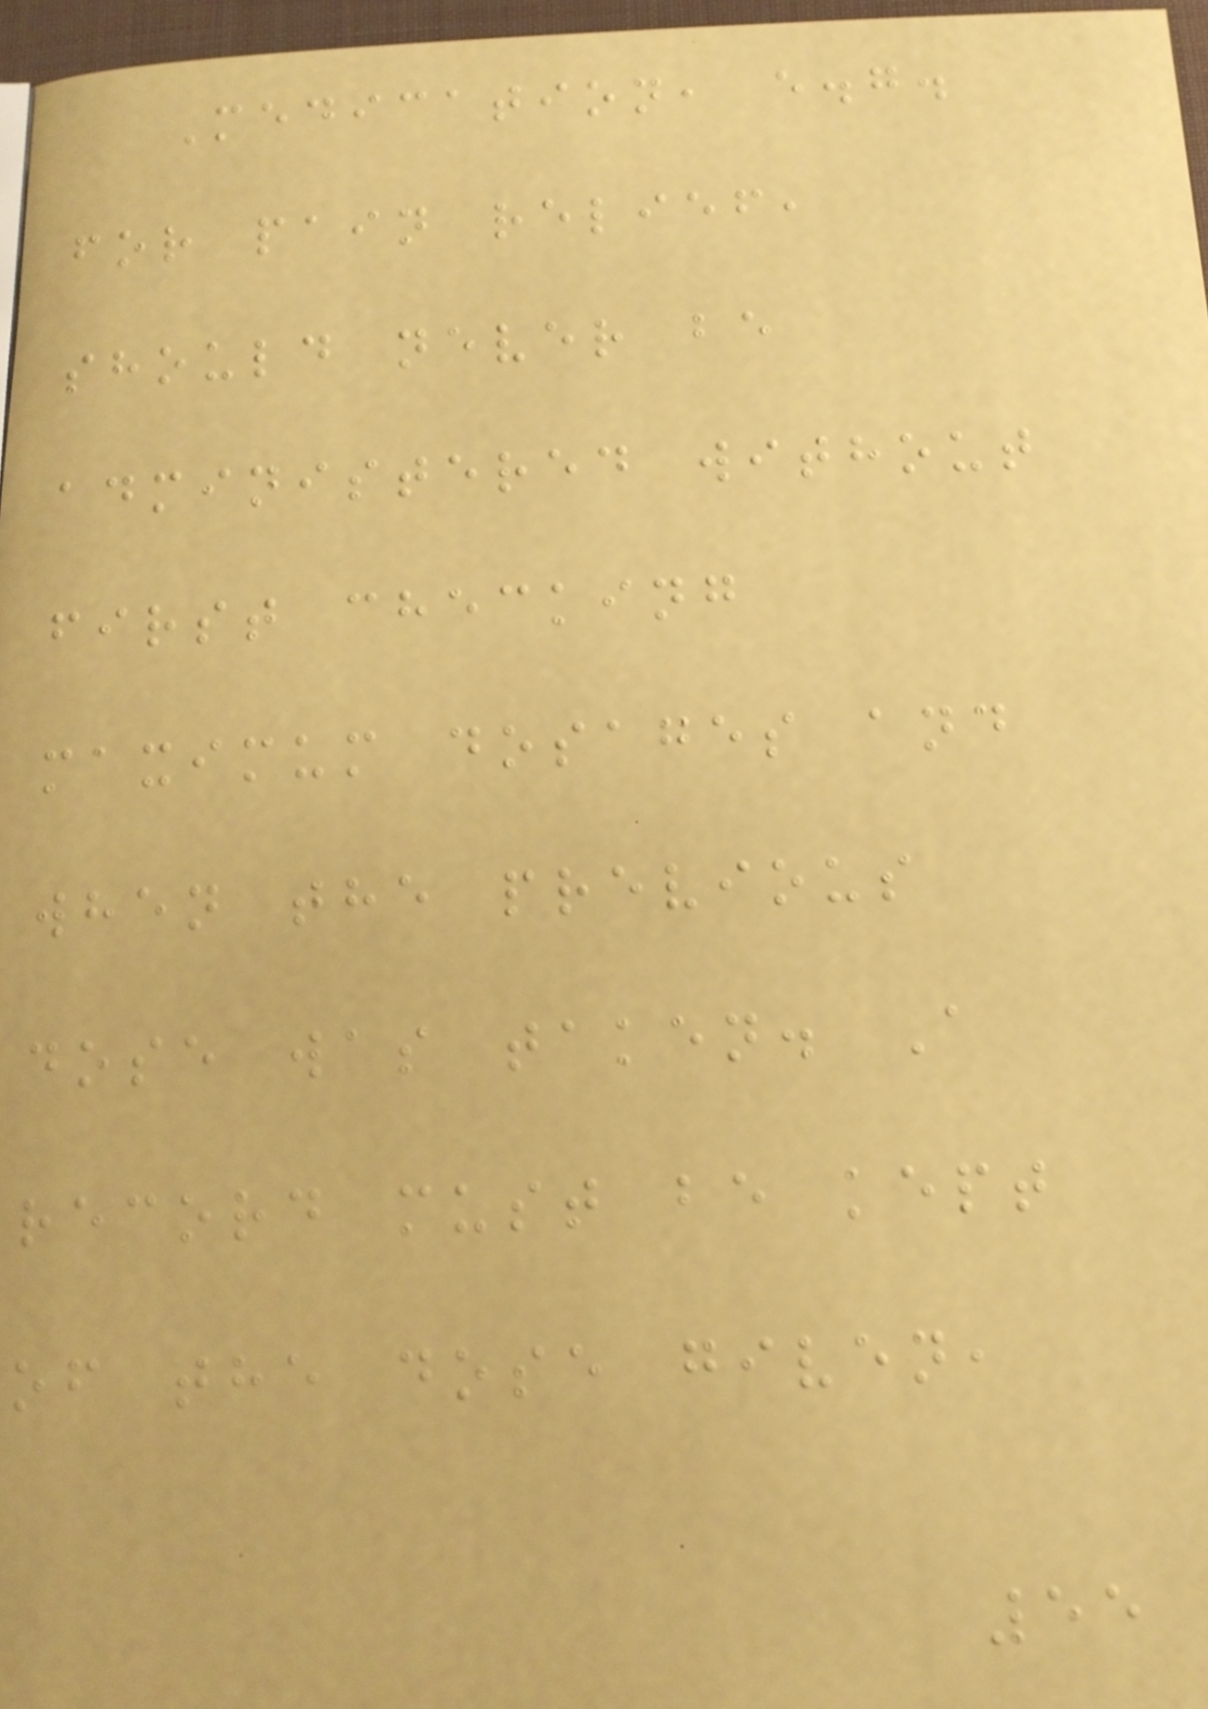Medication, e.g.
for pain relief,
should never be
administered without
first checking
maximum dosages and
when the previous
dose was taken. A
record must be kept
of the dose given,
55
